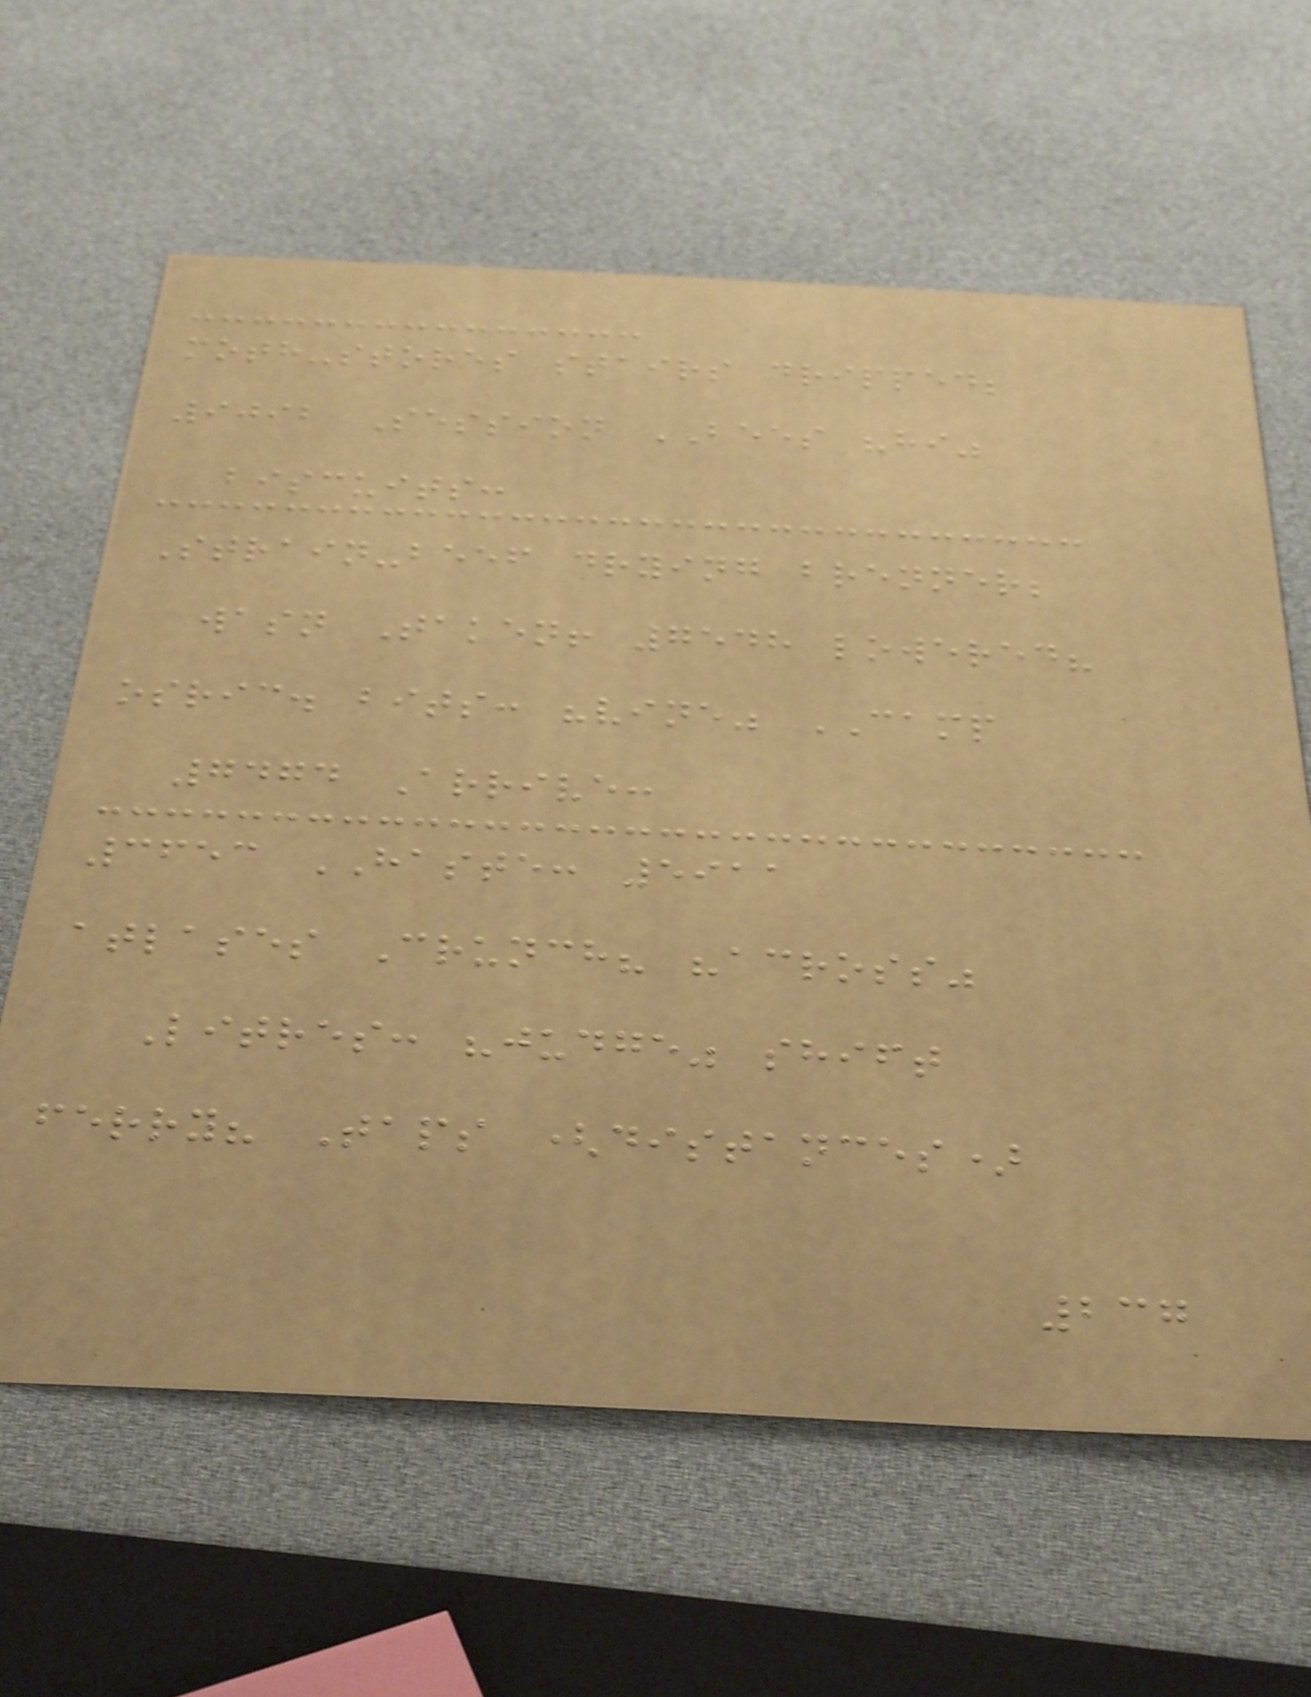moth-stores stairs dripped;
9092 Session BEES "hi"
biscuits:
Strain-beef drying brenner;
wasn Taken! 7548 lowered?
osric. bits: "vine" CAMP
7474 Arrive:
3653 HASTE: 5911
atlases Crunch? "across"
Litres: "judge" shift
ferry? Taps (distances)
237
